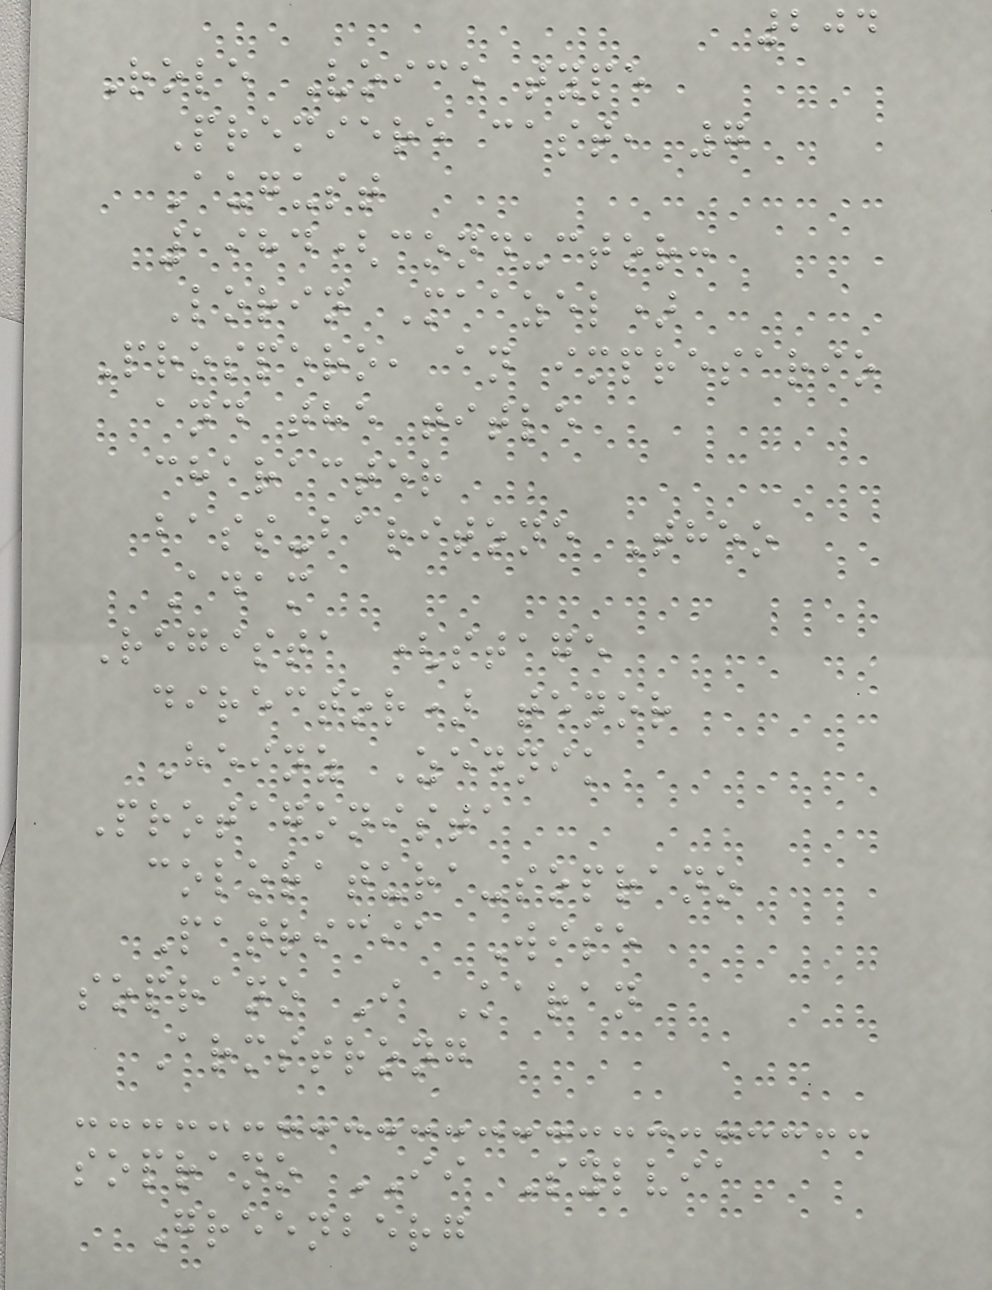204
Role Voice type
Premiere cast, 7
August
1984(conductor:
Lorin Maazel)
Prospero, an impresario
and the title
character
bass-baritone Theo
Adam
Regista (stage
director) tenor
Heinz Zednik
Protagonista
coloratura-soprano
Patricia Wise
soprano I Karan
Armstrong
soprano II Sylvia
Greenberg
